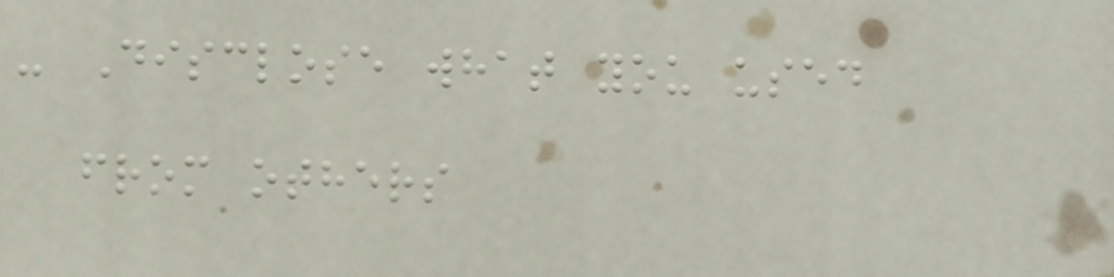- Disclose what you used
from others
